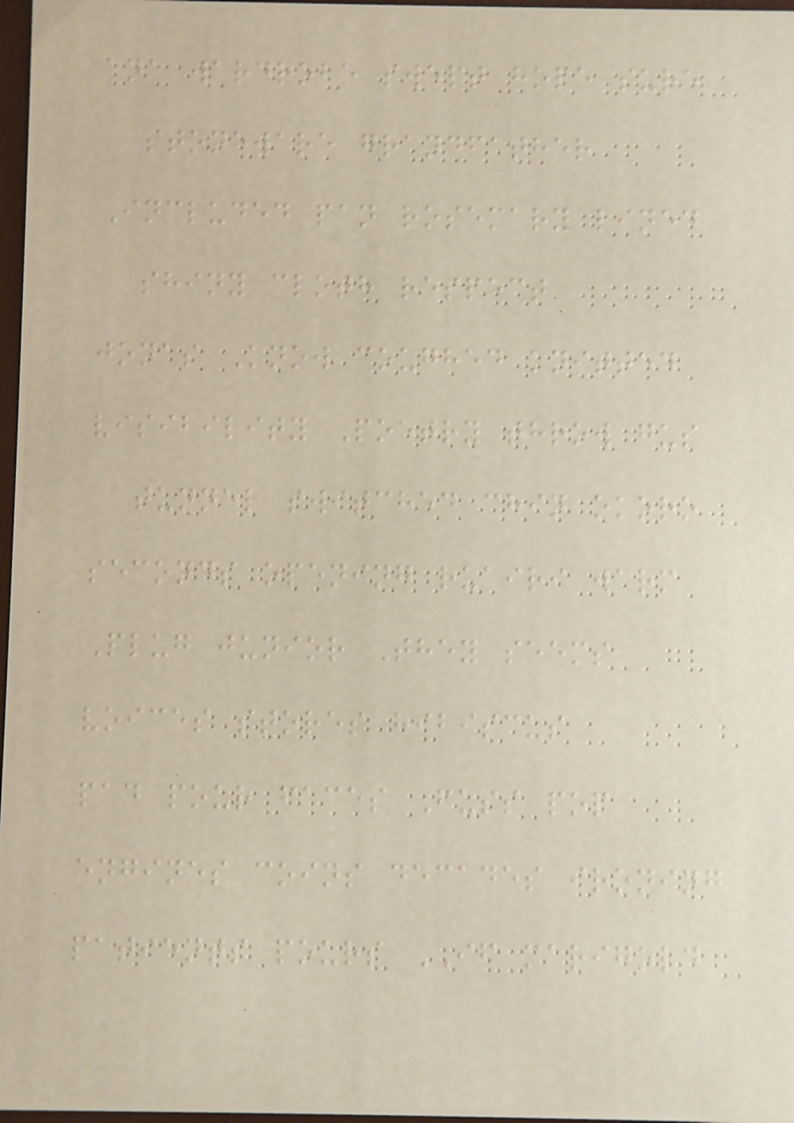ana wardrobe swept hope sure
stoneware grandfather
Included pan rosemary lined
shiny cloth respect
jonas Know coughed knitted
visibility Poetry throw gus
tunnel switched chin okoro
seconds opening ruairi warm
Plug junior They seems
voices stores hibiscus
pad pour faces Fuss pop
engines coins decades ironing
patients pours IF marigold
